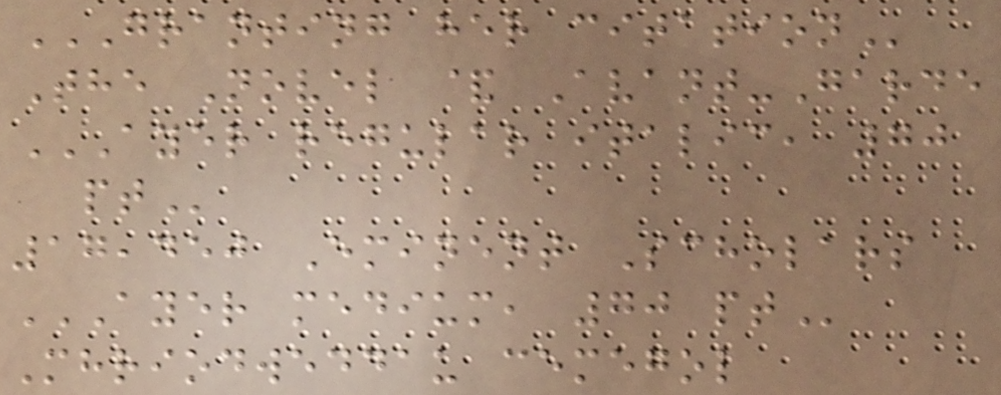GRANTING HER CITATION
The Novel & Avant-Garde
AYER REGULAR ITALIC, 70
PT
17,450 Eminent Scholars
AYER MEDIUM, 70 PT
Mhriodweddau cemegol
